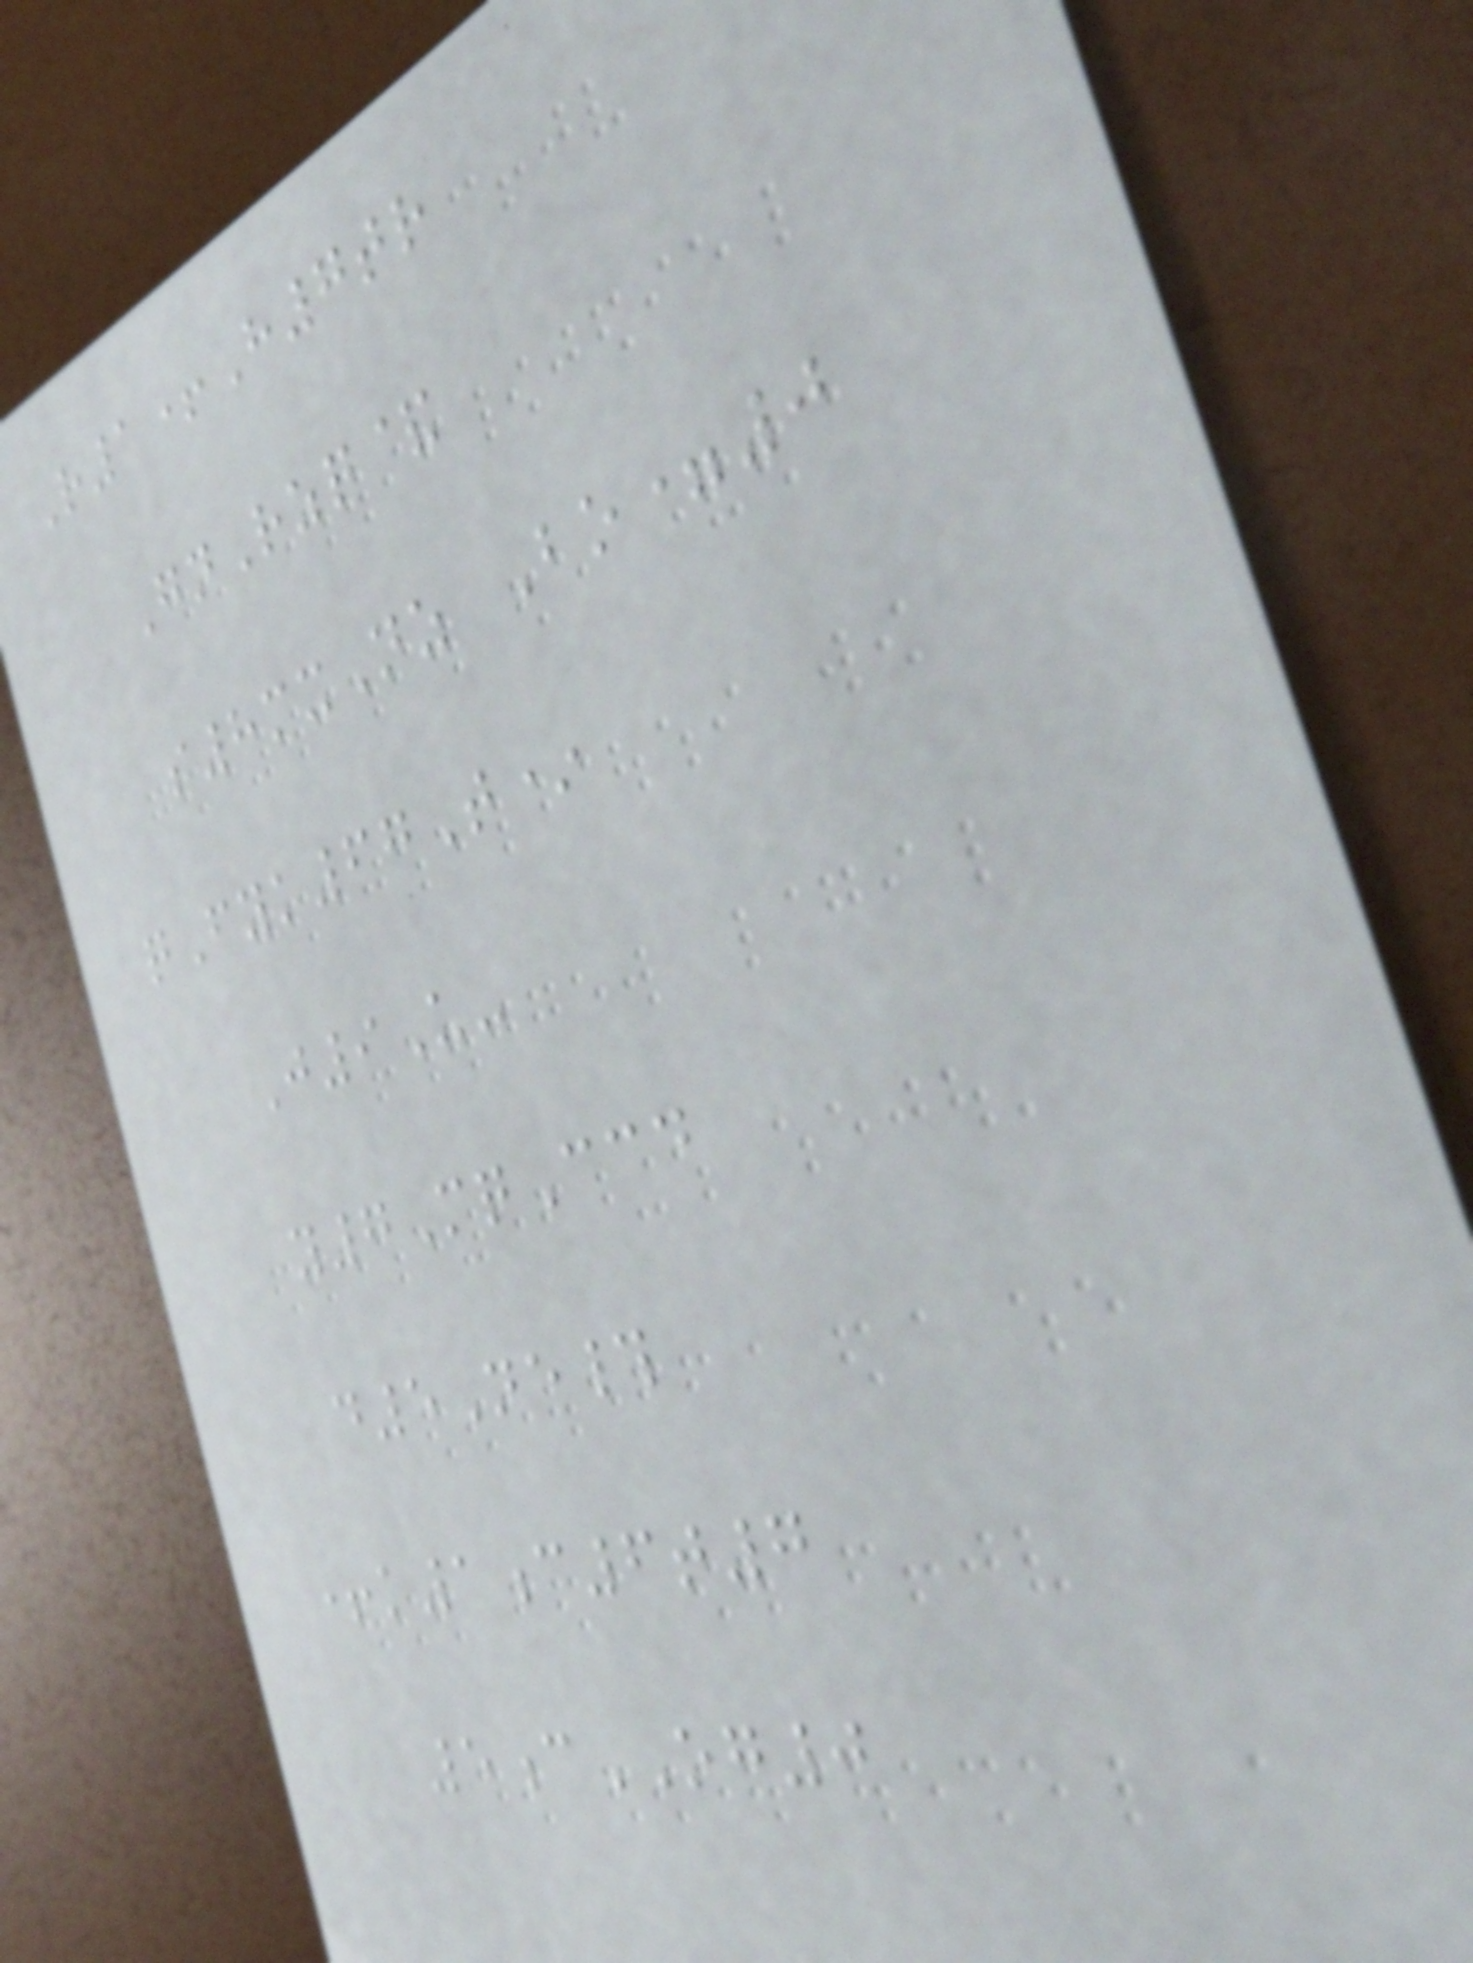R1+H7tr
GnRzq&
s8mxNz Bo=0
qFyk67T*
J9U-
y7MqCcd
d5Ne#
+k1c6t7
5cOG0
